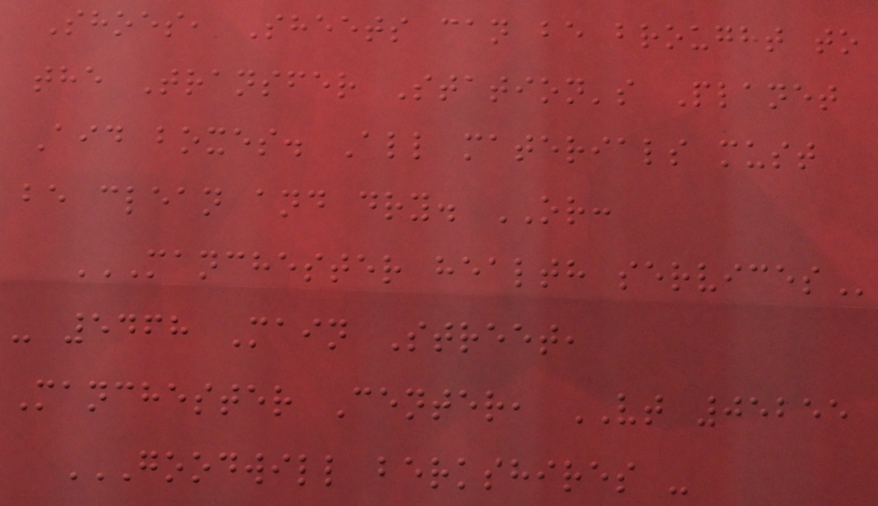Shoes, Sheets can be brought to
the Transfer Station's Planet
Aid boxes. All materials must
be clean and dry. OR:
MANCHESTER HEALTH SERVICES
- 5468 Main Street,
Manchester Center, VT 05255
GOODWILL BERKSHIRES -
